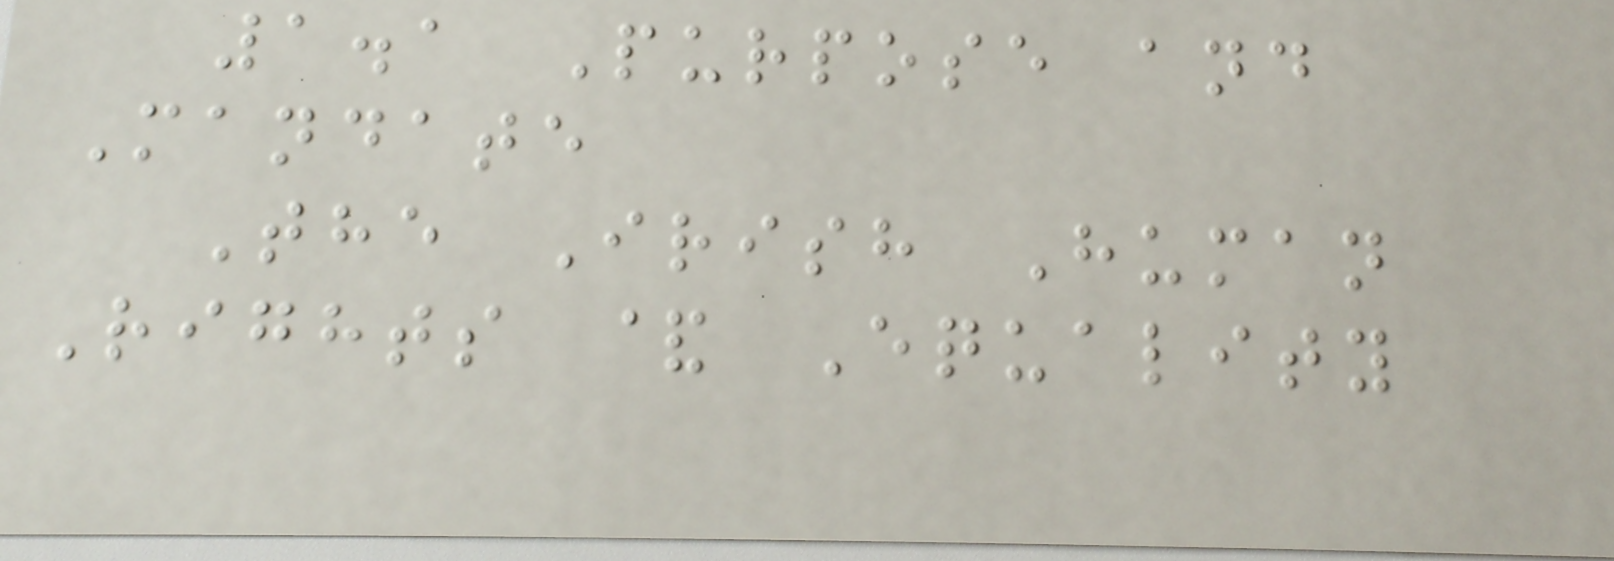1.1 Purpose and
Mandate
The Irish Human
Rights & Equality
